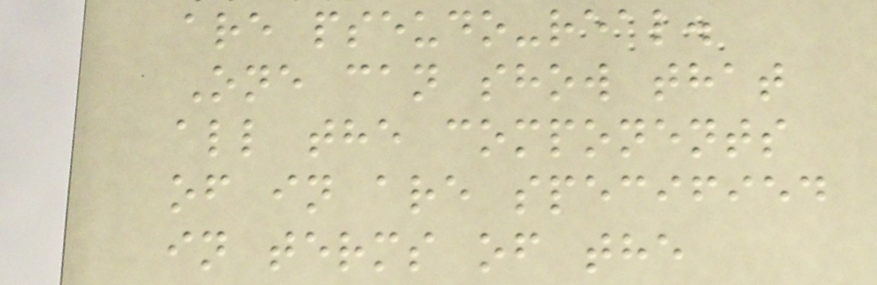are pseudo-real.
One can show that
all the components
of in are specified
in terms of the
